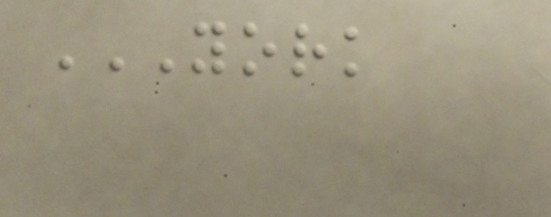YORK
